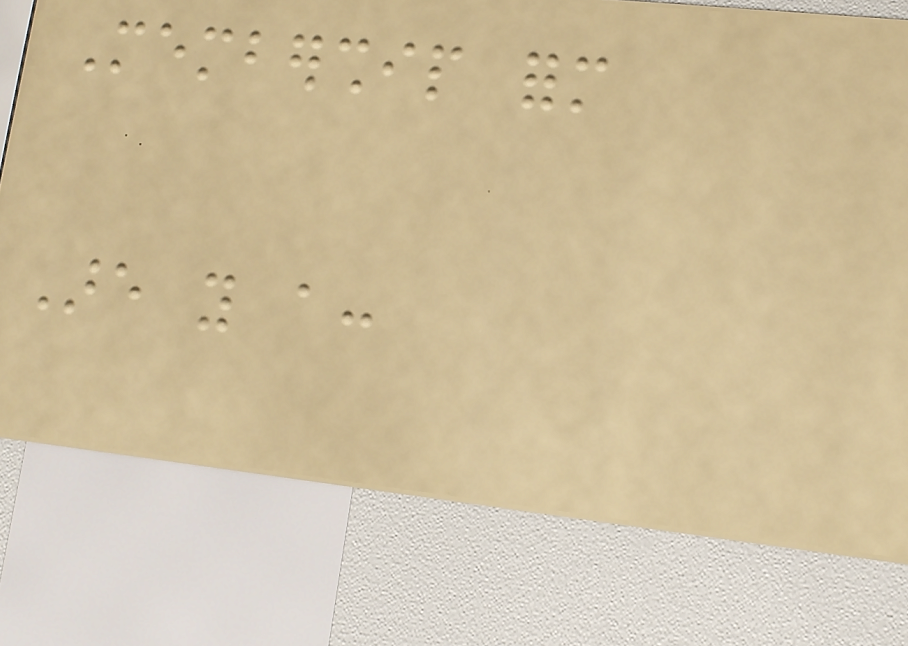Membership form
Are you a:
